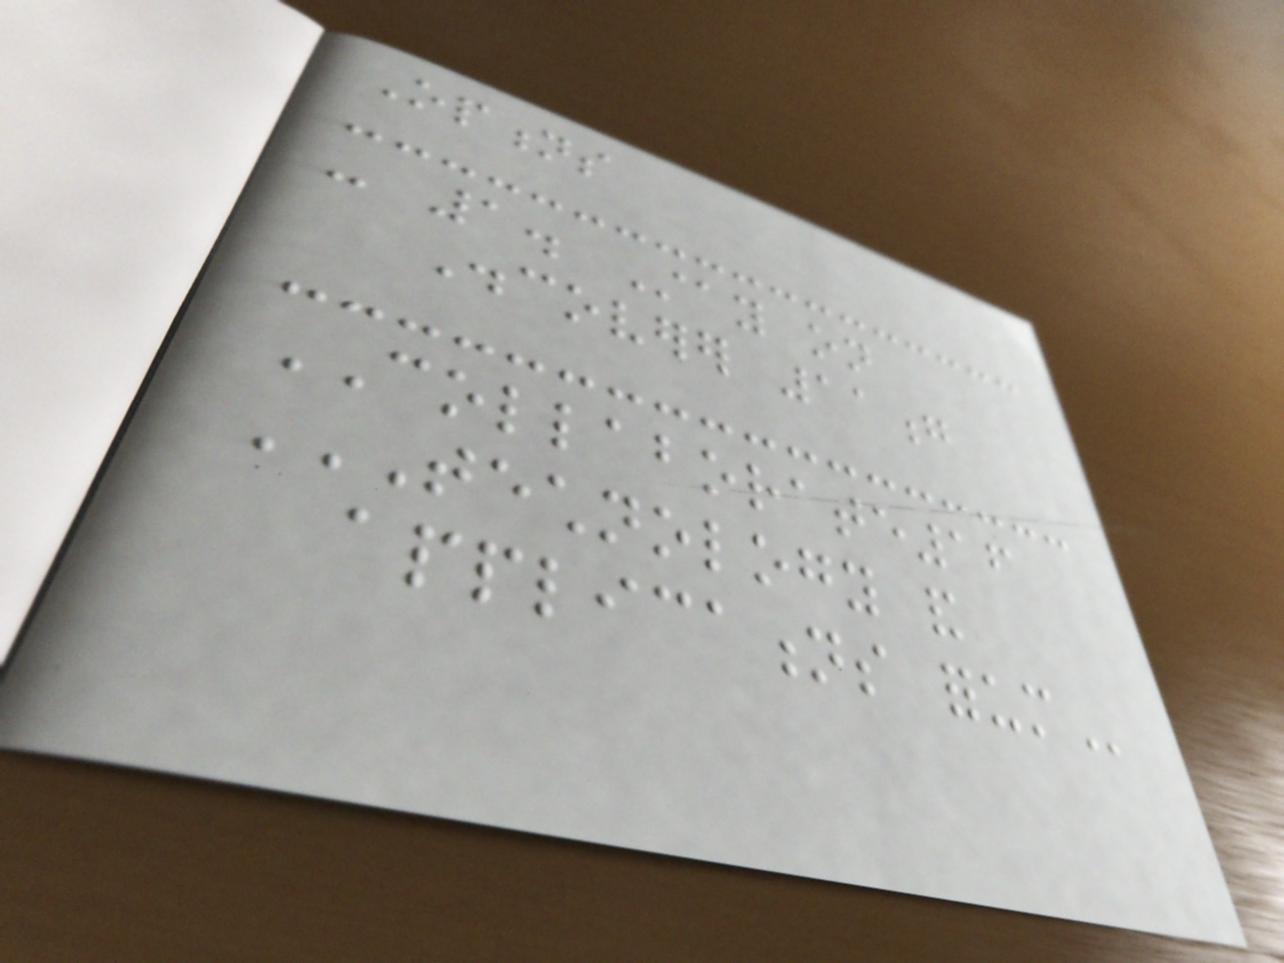Options
- 1. Stay on
Discoverer 11g
COLLABORATE16
TECHNOLOGY AND
APPLICATIONS FORUM
